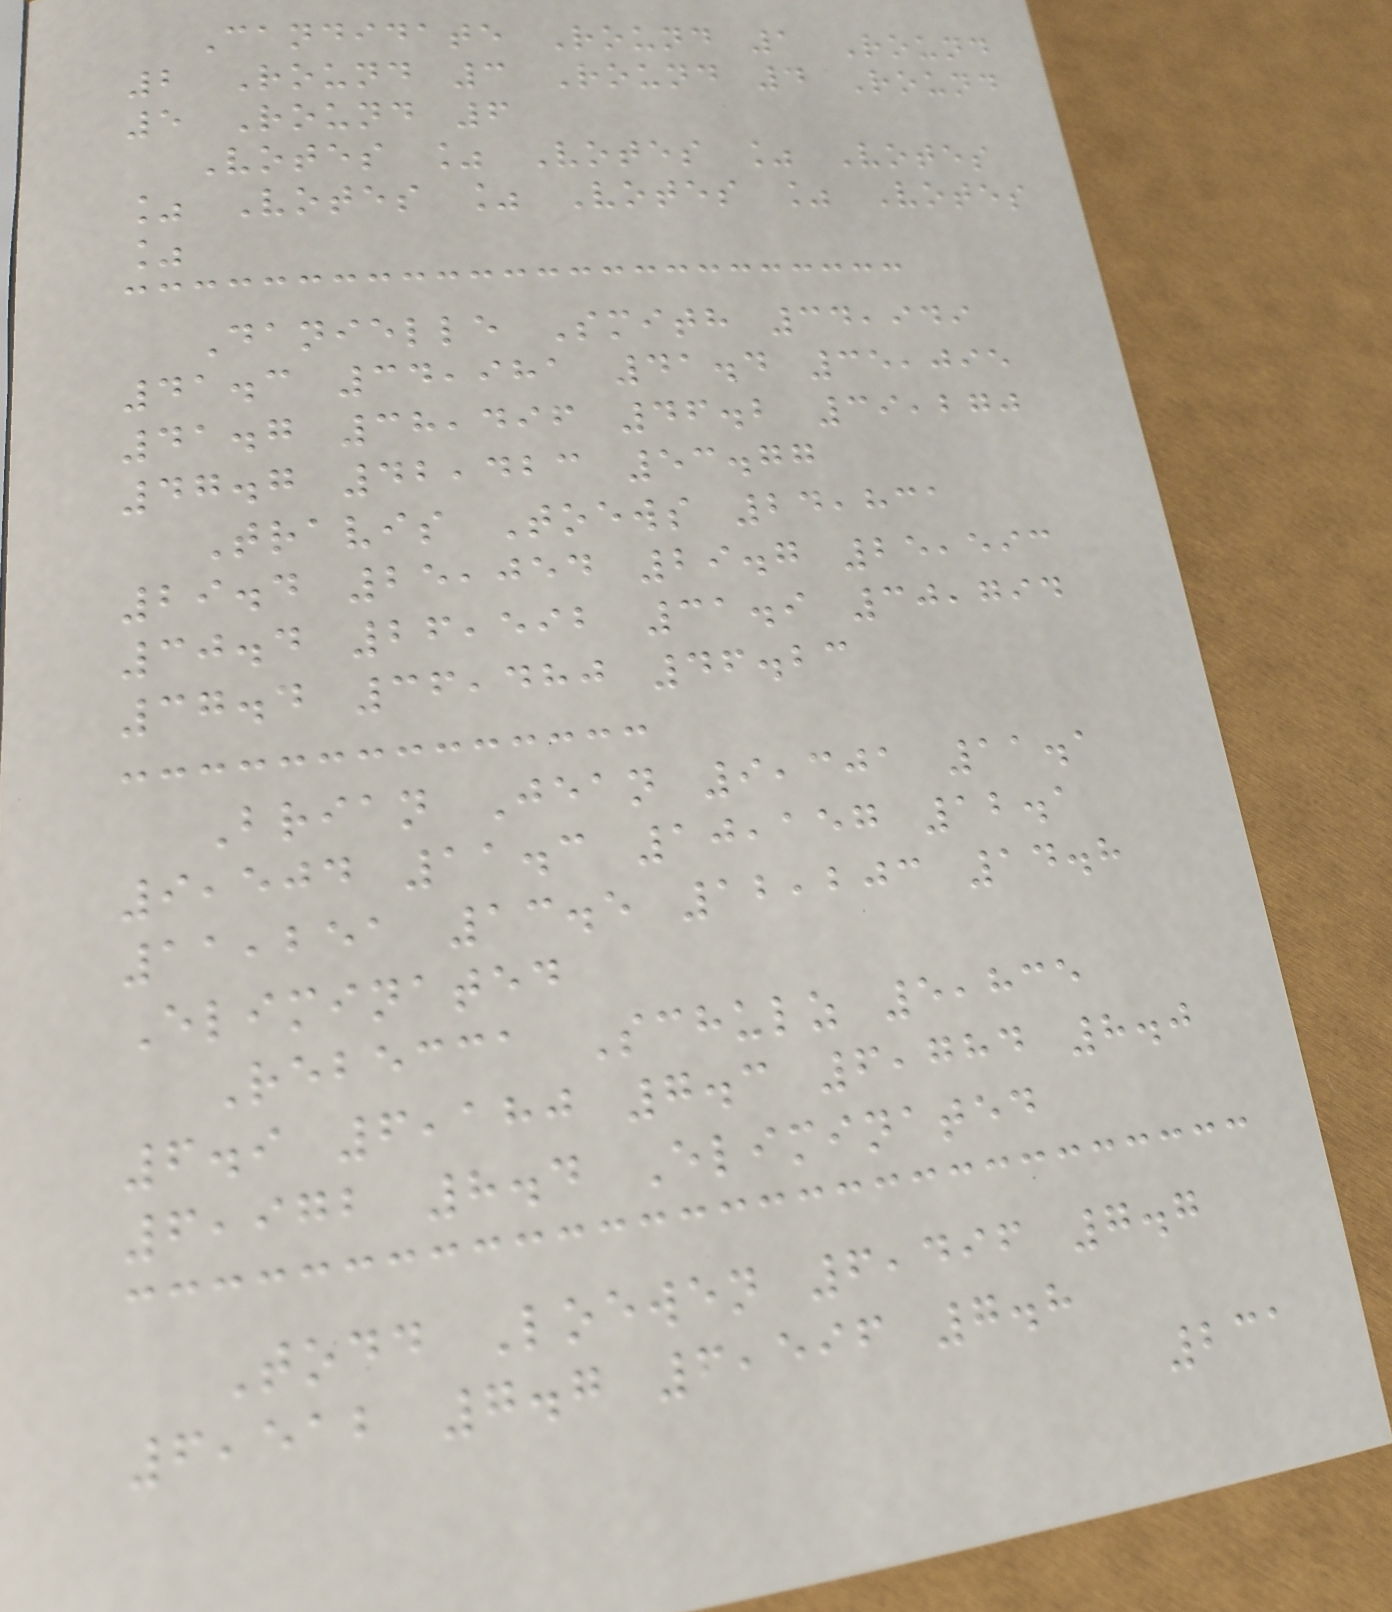Candidate Round 1 Round
2 Round 3 Round 4 Round
5 Round 6
Votes % Votes % Votes
% Votes % Votes % Votes
%
Danielle Smith 34,949
41.3 34,981 41.4 35,095
41.7 38,496 46.2 39,270
47.7 42,423 53.77
Travis Toews 24,831
29.4 25,054 29.7 25,593
30.4 26,592 31.9 30,794
37.4 36,480 46.23
Brian Jean 9,301 11.1
9,504 11.3 10,157 12.1
11,251 13.5 12,203 14.8
Eliminated
Rebecca Schulz 5,835
6.9 6,180 7.3 6,784 8.0
6,972 8.4 Eliminated
Todd Loewen 6,496 7.7
6,512 7.7 6,596 7.8
231
